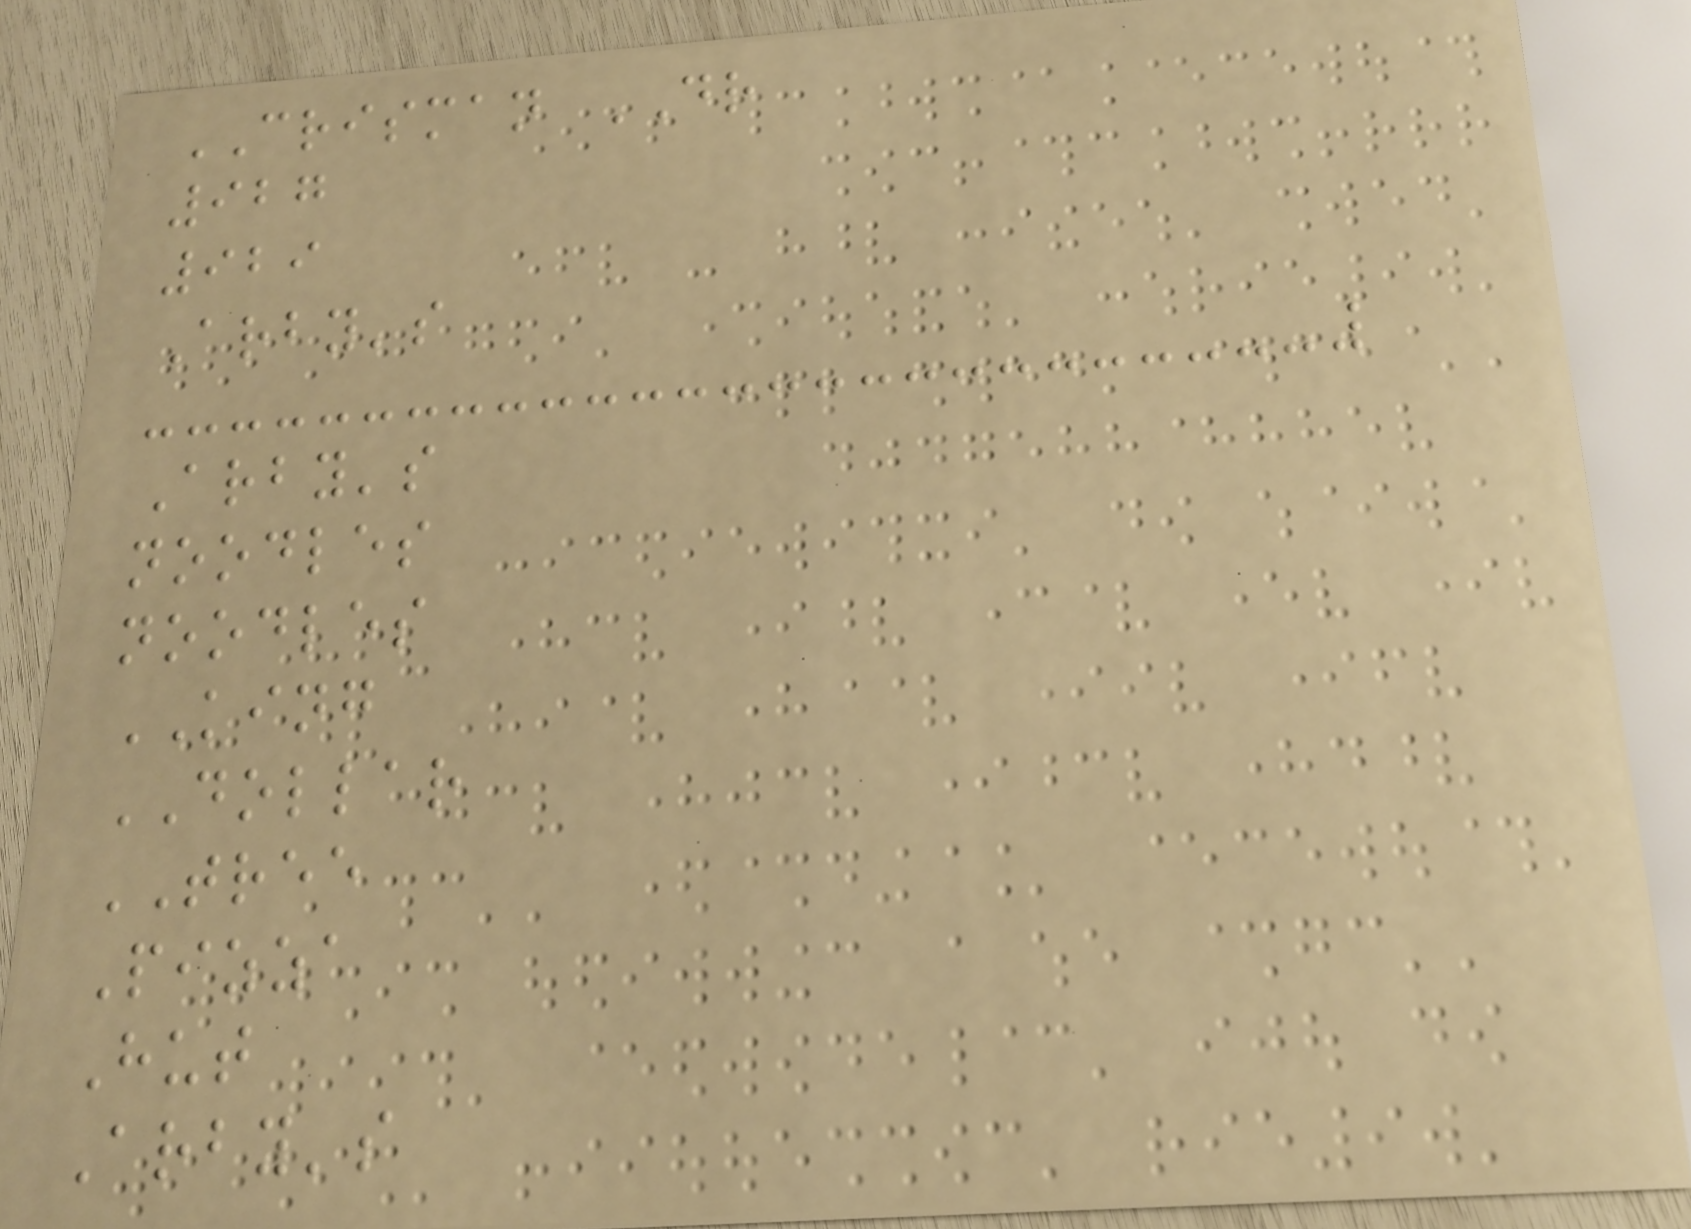CRISMAN DR
927
929
Arby's
Arby's
noodles
noodles
KING
DOLLAR
TREE
Pizza
Hut
Arby's
